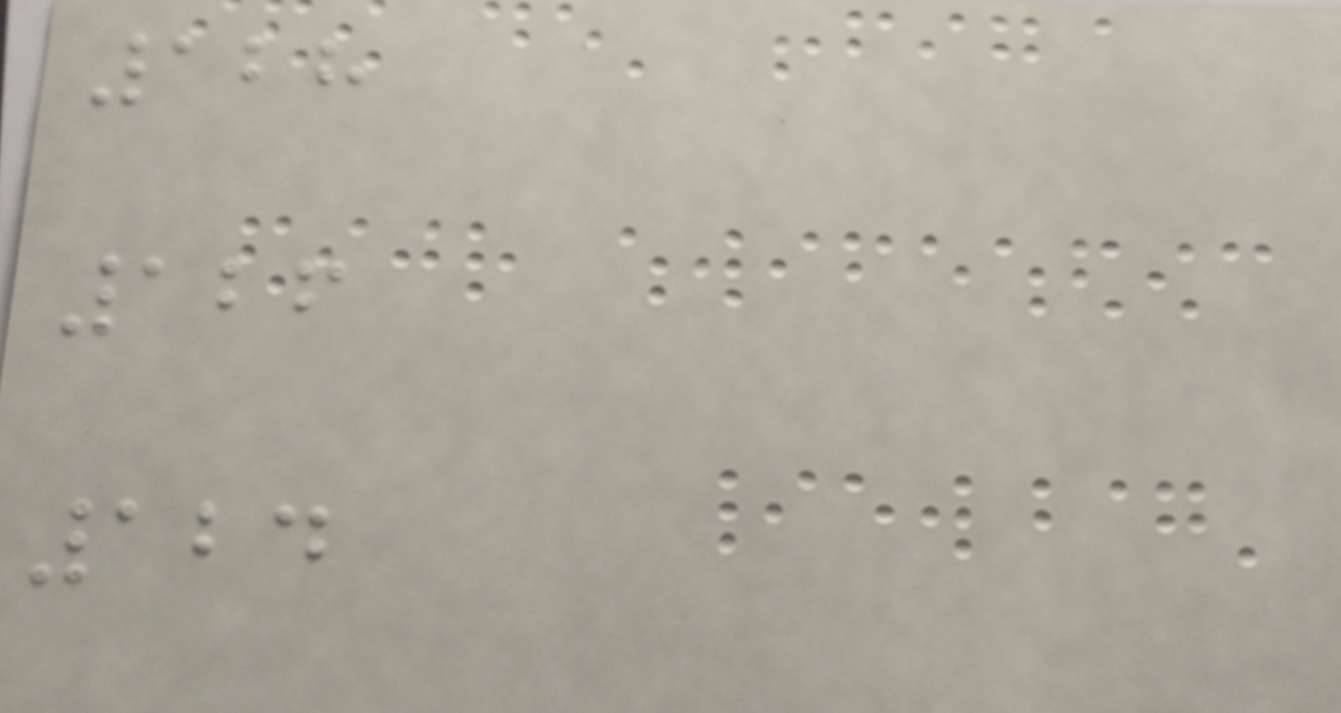128
126
124
